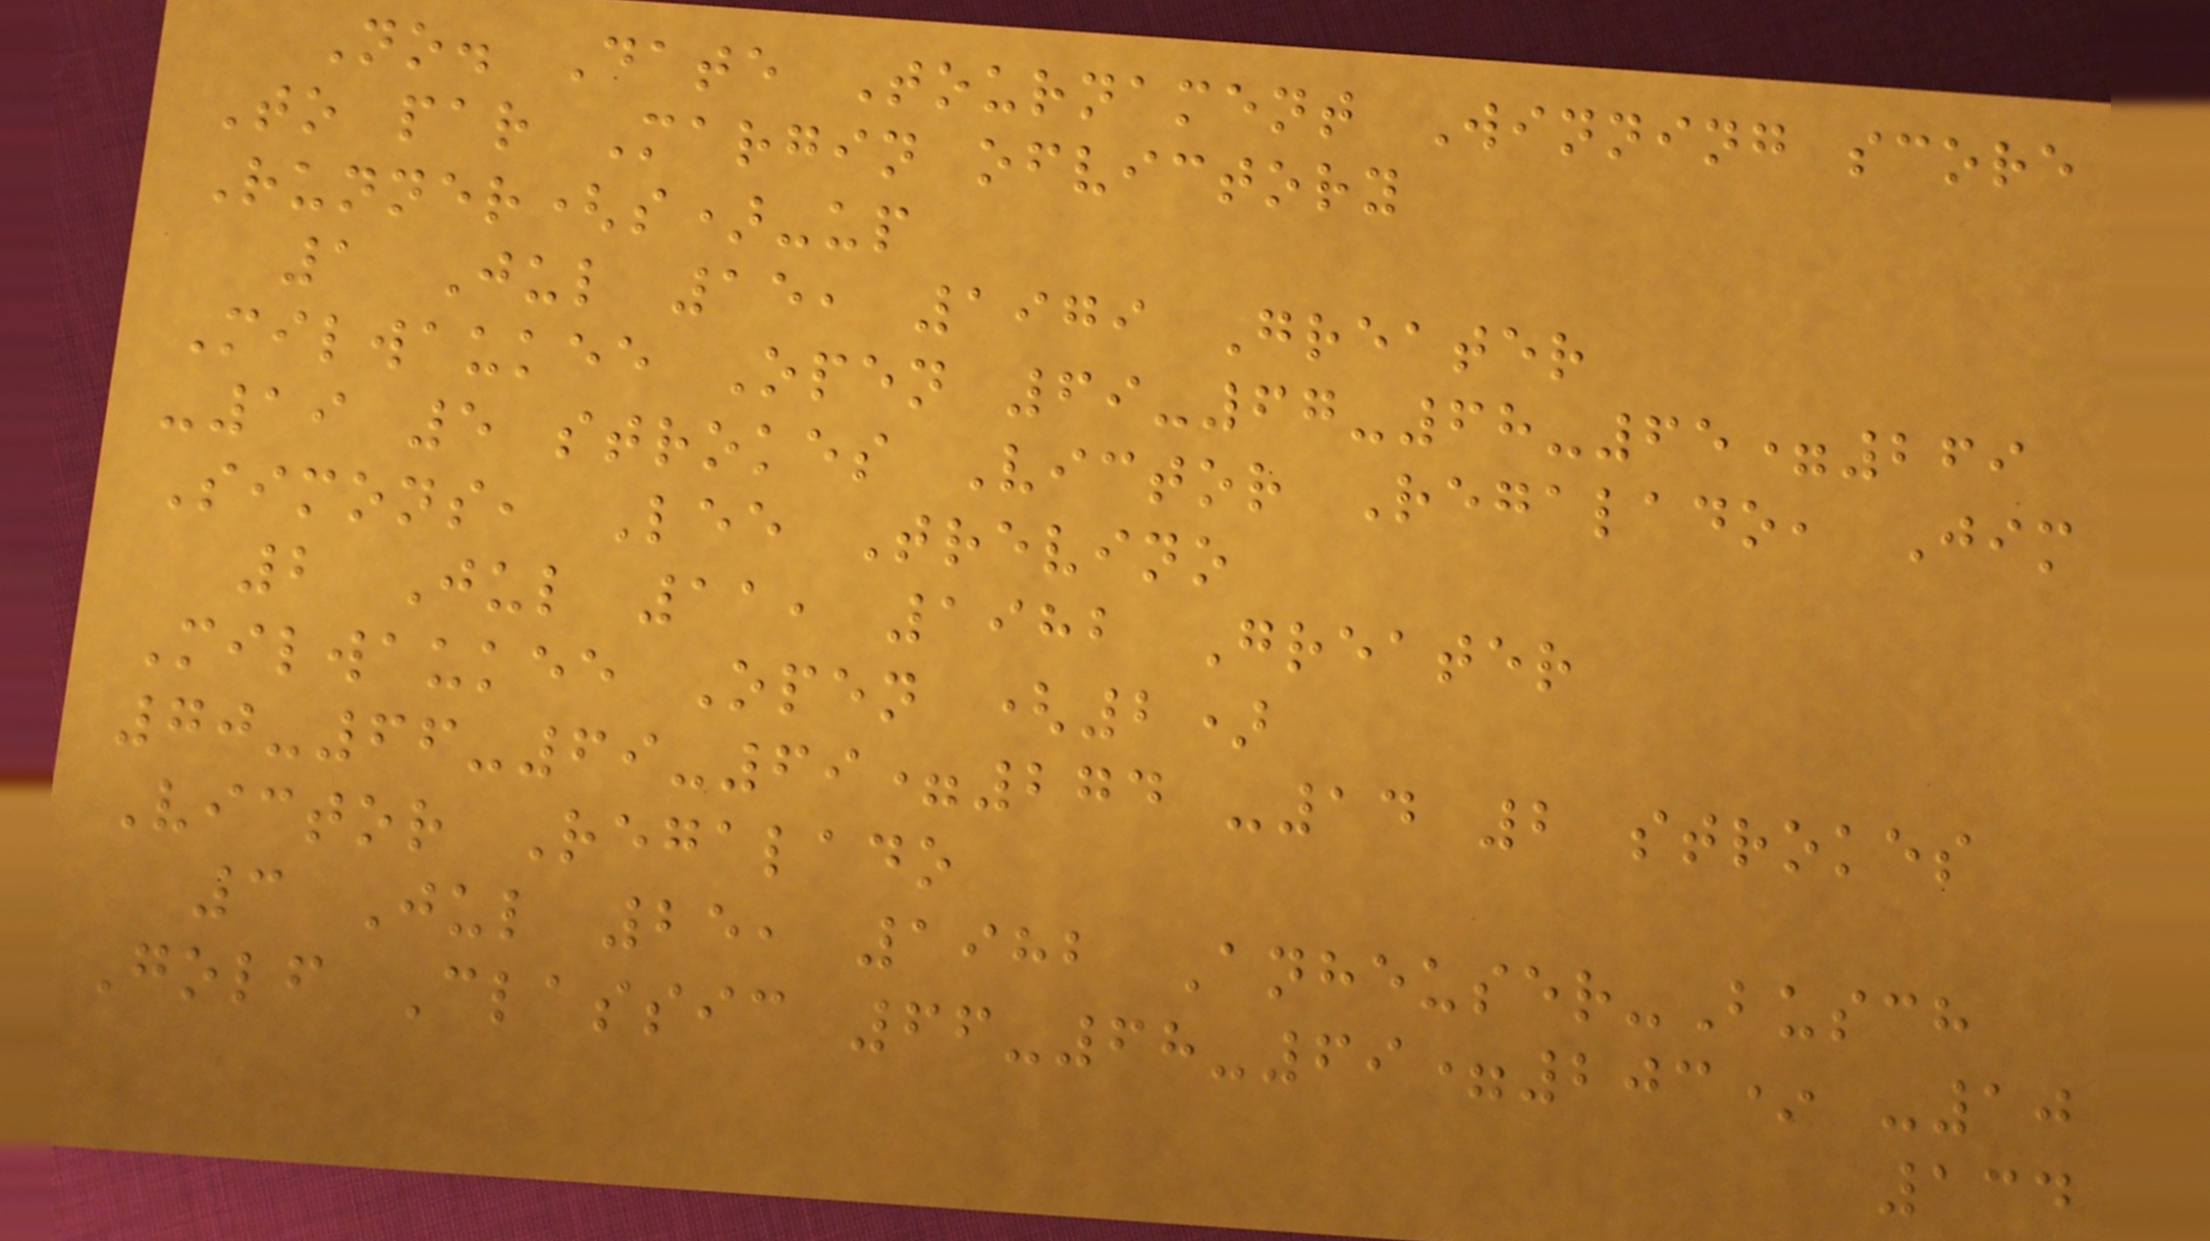No. Date Tournament Winning score
To par Margin ofvictory
Runner(s)-up
1 Jul 15, 1979 Greater
Milwaukee Open 69-67-68-65=269
-19 5 strokes Victor Regalado, Jim
Simons, Lee Trevino
2 Jul 11, 1982 Greater
Milwaukee Open (2)
70-66-69-69=274 -14 2 strokes
Victor Regalado
3 Jul 25, 1982 Anheuser-Busch
Golf Classic 66-68-69=203* -10
134
